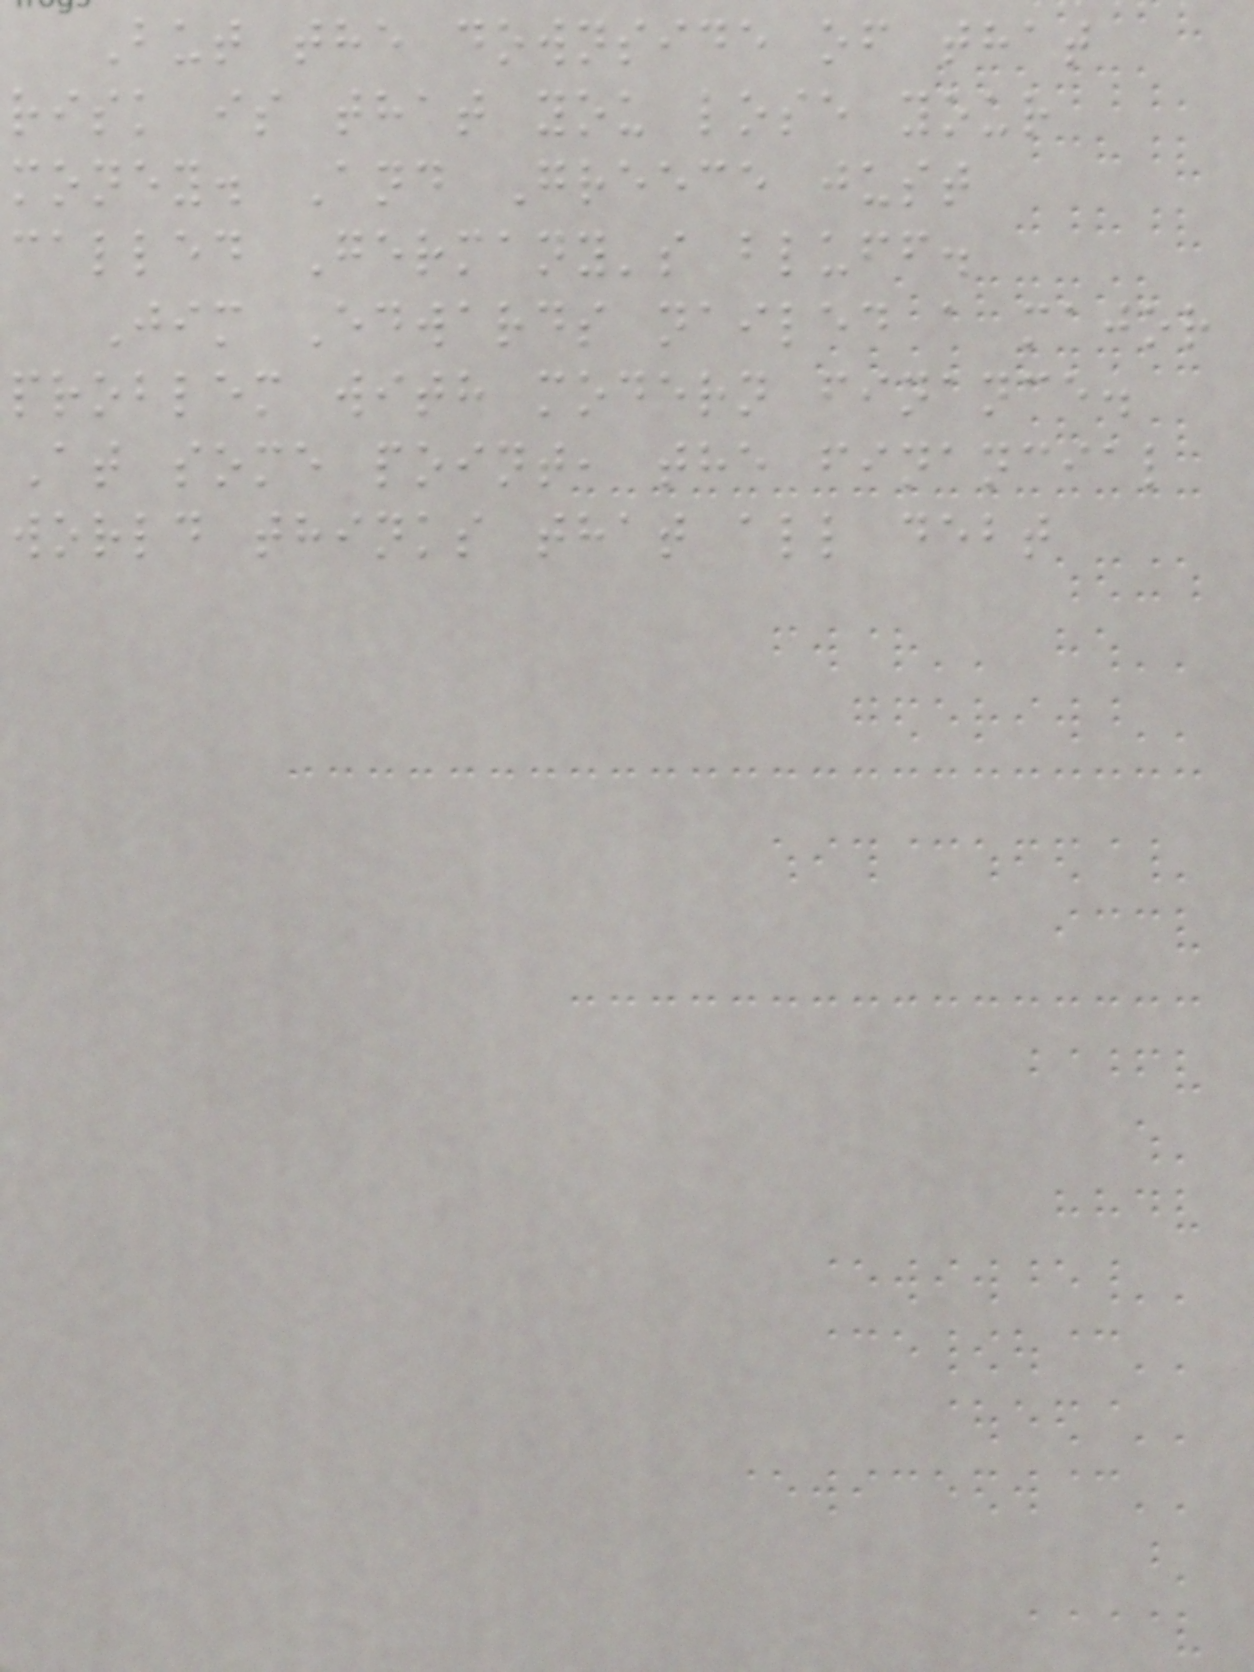But the downside of that
risk is that you lose your
money. And Greece just
called Germany's bluff.
Jim Edwards nailed a major
problem with modern finance.
At some point, the financial
world thinks that all debt
